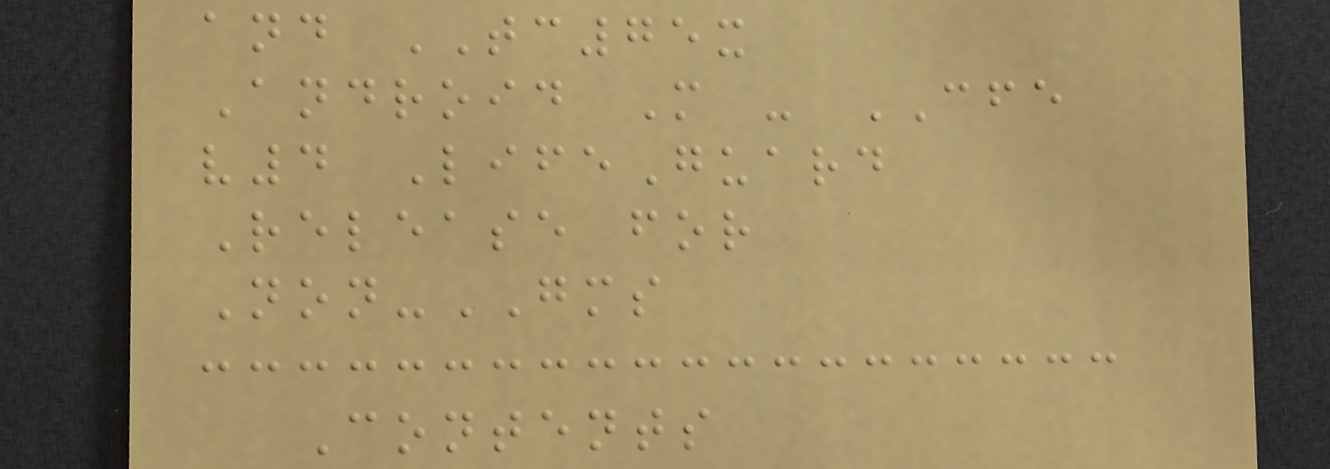and TC75x
Android M - CFE
v4 LifeGuard
Release for
Non-GMS
Contents
